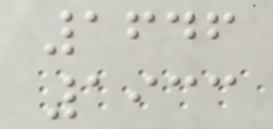1646
1933
